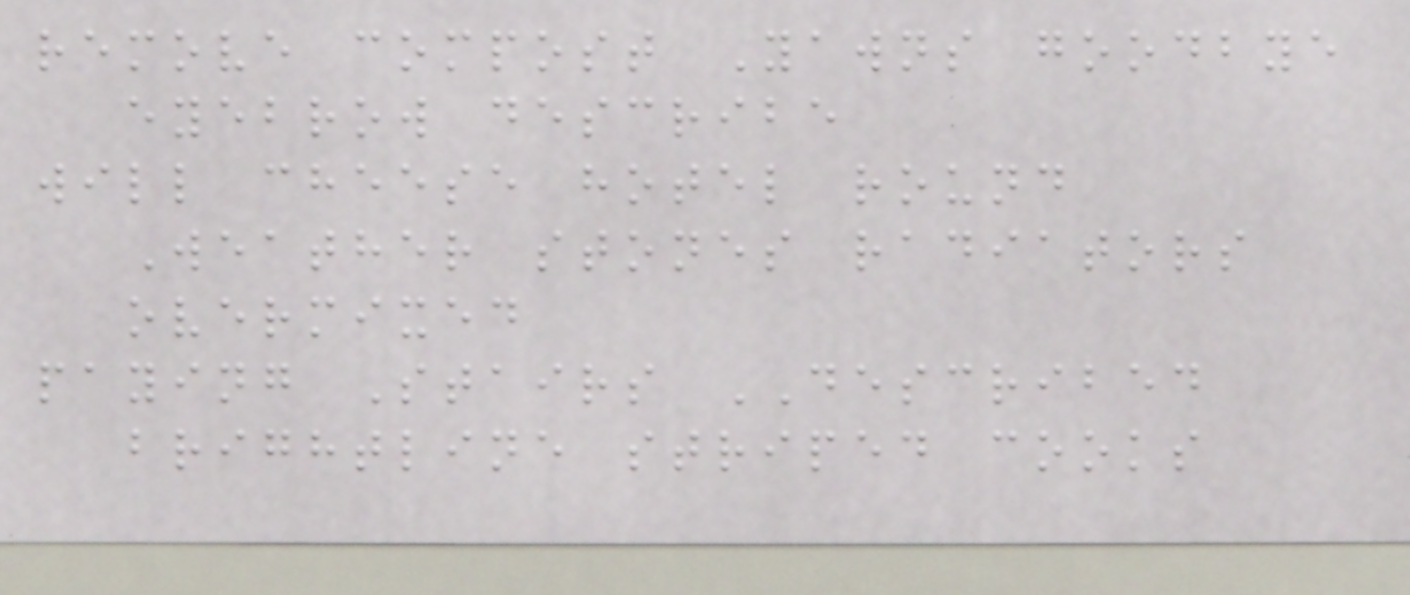remove compost Yawns goodbye
eyebrow describe
will cheese hotel round
Weather stones radiators
overmixed
paying Stairs DESCRIBED
brightline striped cooks
